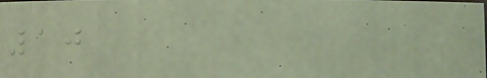10
